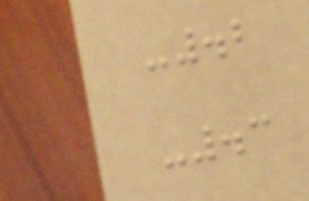-.2
-.3
